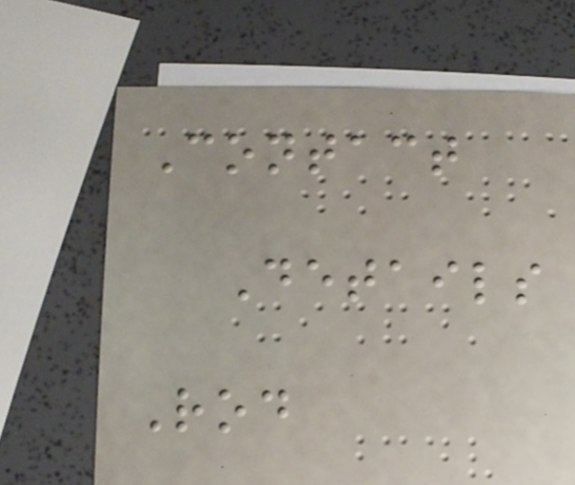Contact
Details
Rod
